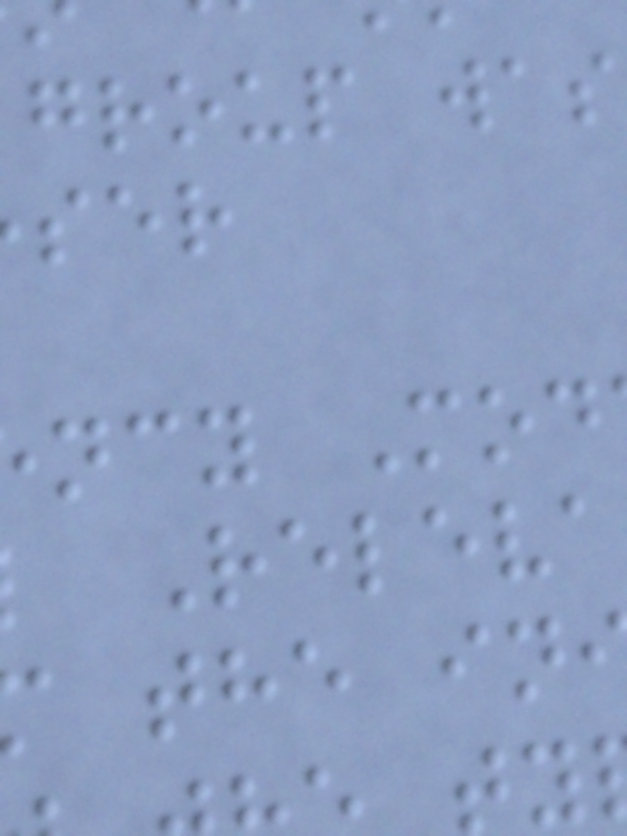group was
ncy Mod
Releva
